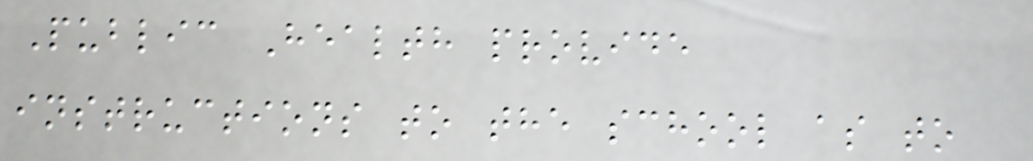Public Health provide
instructions to the school as to
